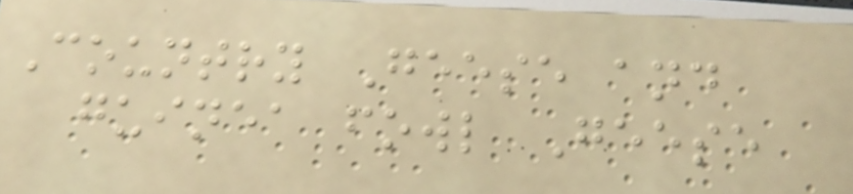Country Geese and
guinea fowl Geese
